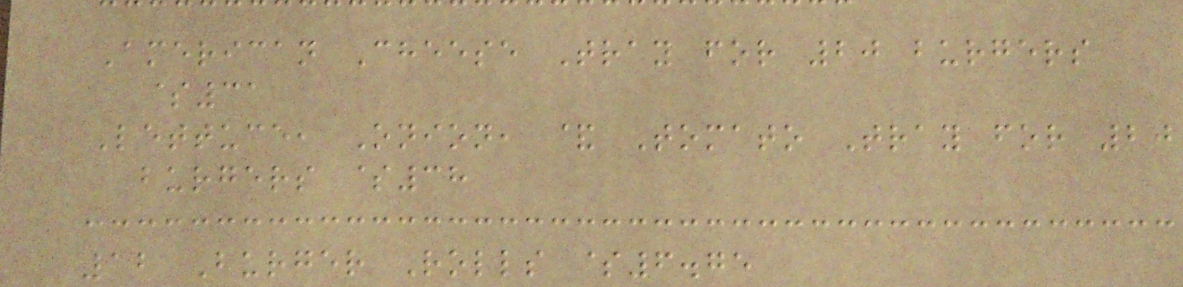American Cheese Tray for 20 burgers
$31
Lettuce, Onion, & Tomato Tray for 20
burgers $38
12 Burger Rolls $6.75
